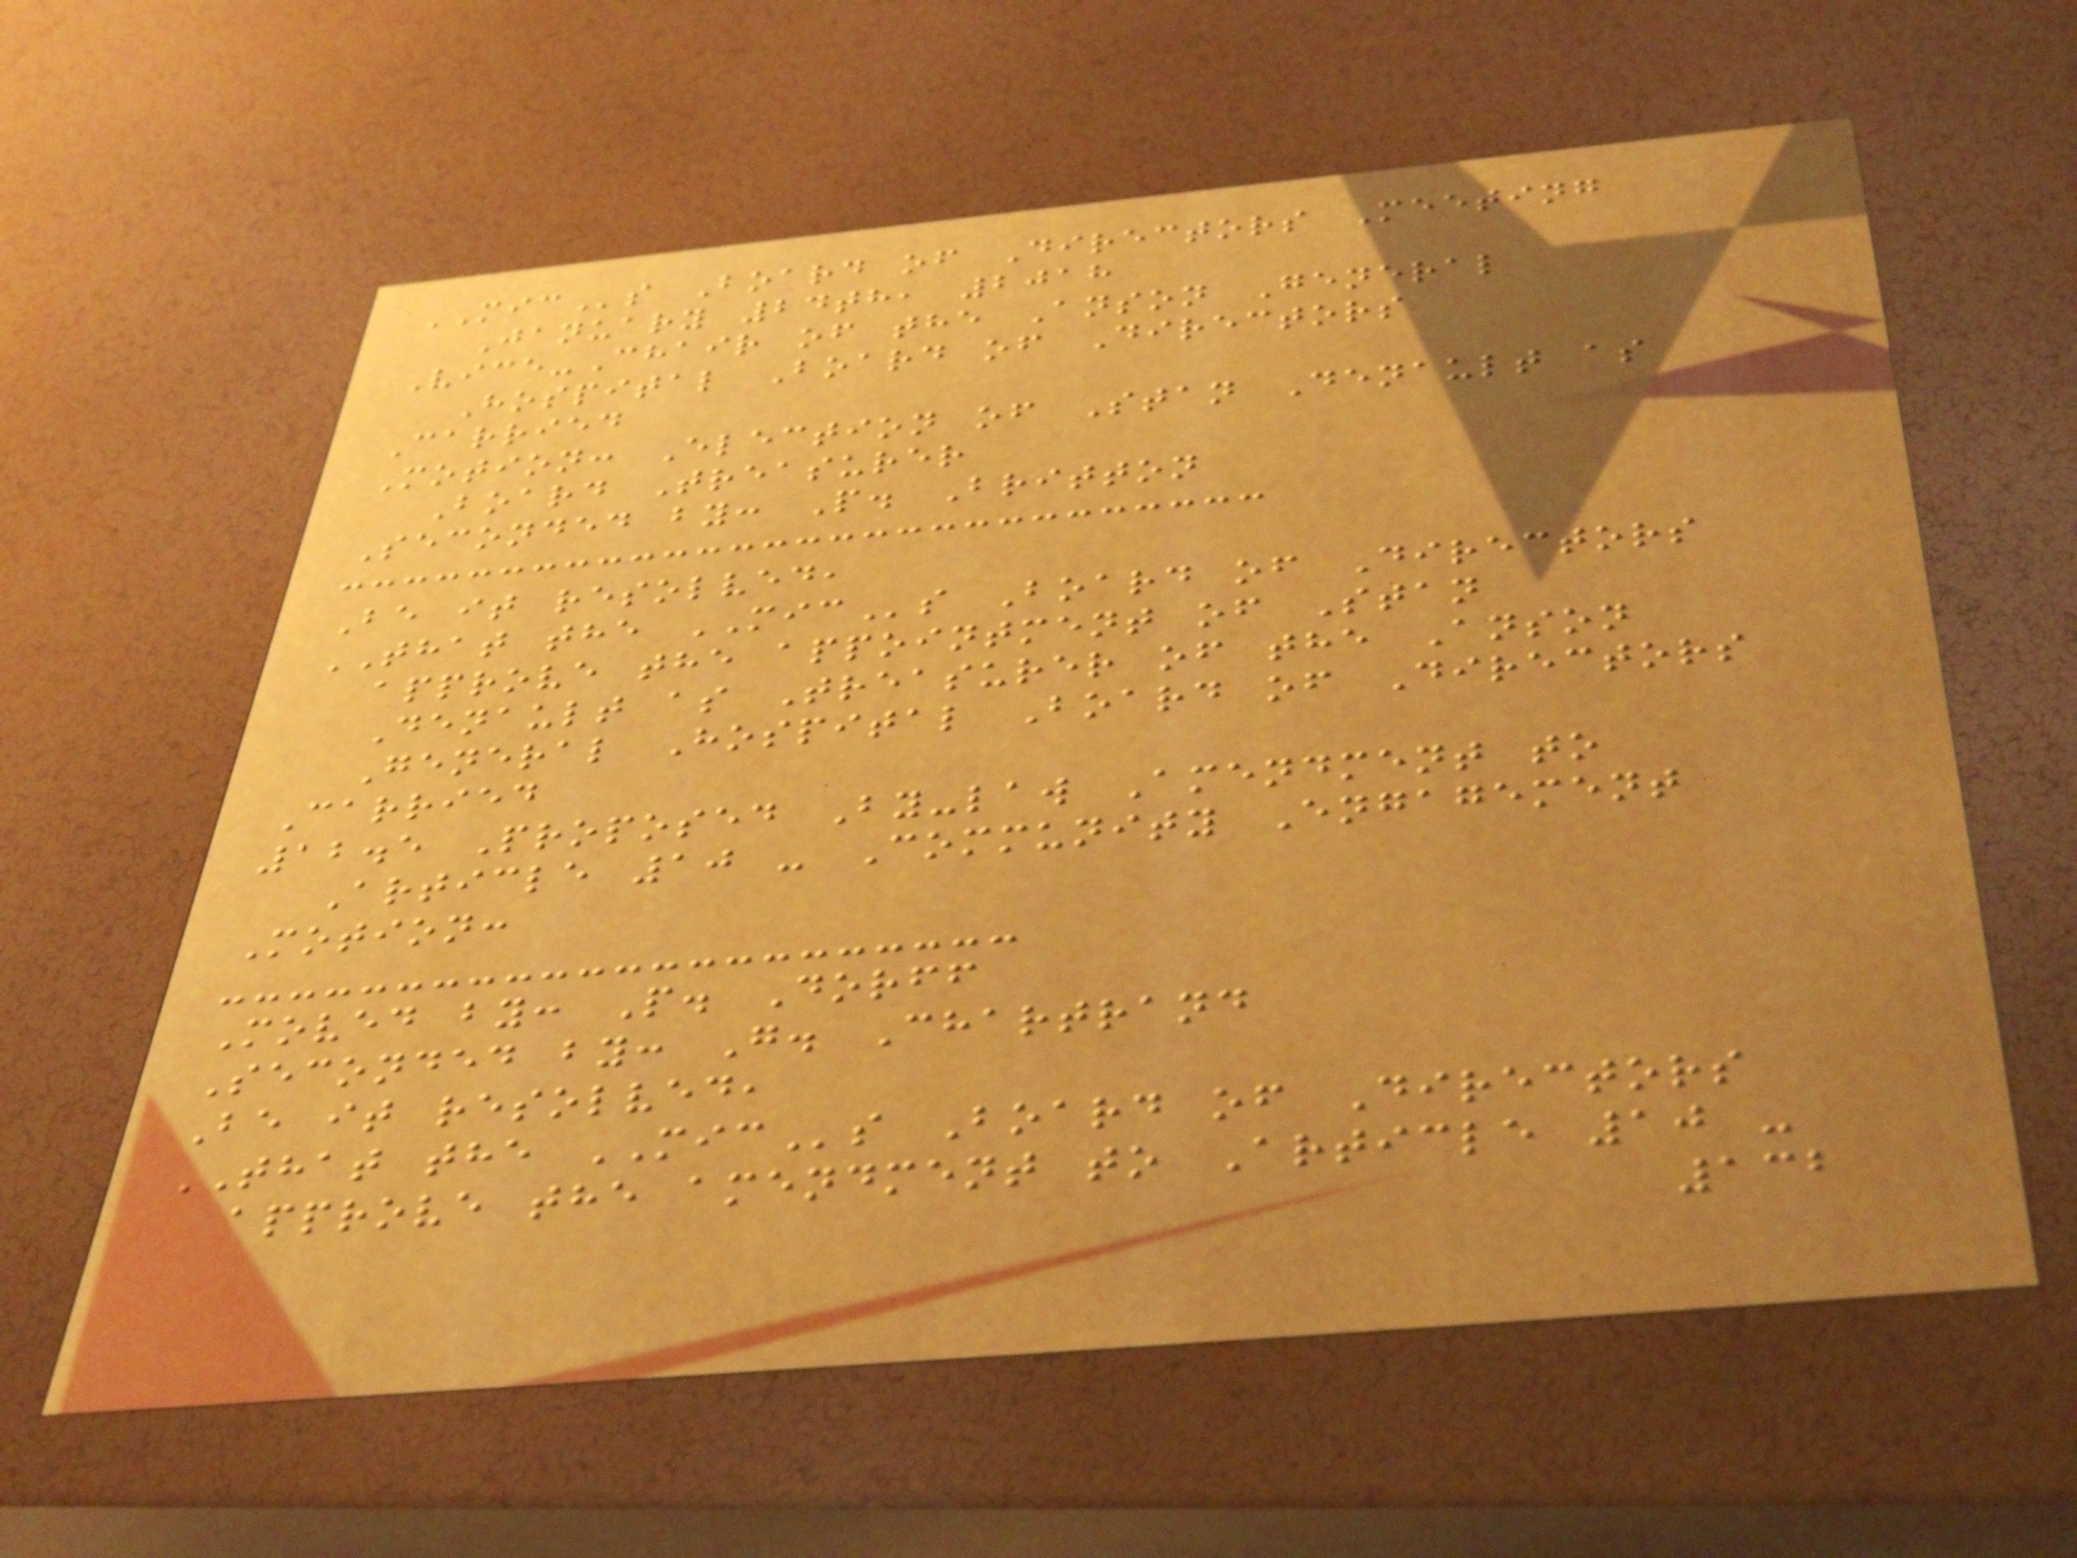MICs Board of Directors Meeting
January 24th, 2018
Vice-Chair of the Anson General
Hospital Board of Directors
Carried
Motion: Election of Stan Denault as
Board Treasurer
Seconded by: P. Britton
Be it resolved,
THAT the MICs Board of Directors
approve the appointment of Stan
Denault as Treasurer of the Anson
General Hospital Board of Directors
Carried
12.5 Proposed By-law Amendment to
Article 10 - Community Engagement
Motion:
Moved by: P. Dorff
Seconded by: G. Chartrand
Be it resolved,
THAT the MICs Board of Directors
approve the amendment to Article 10 -
132
